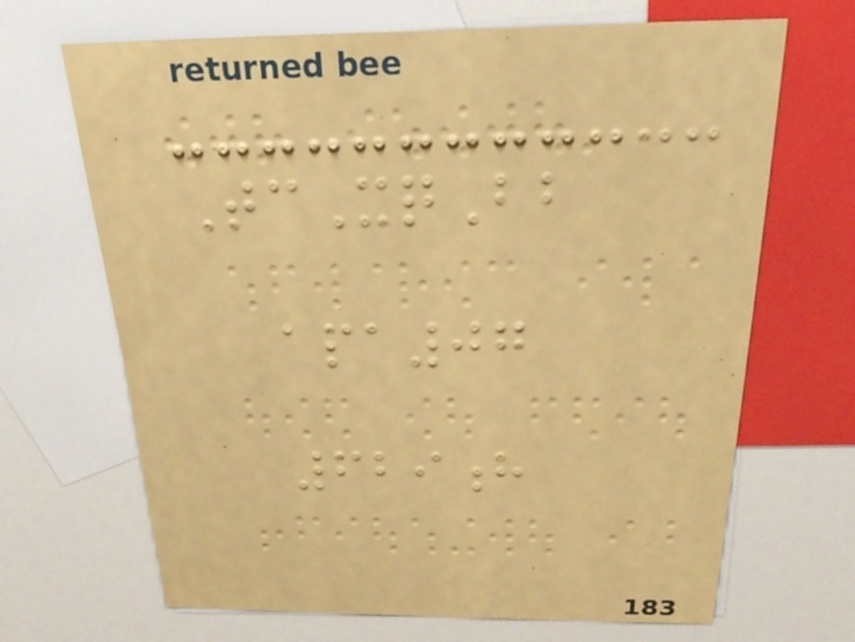TcXqBb
apa07
629h
